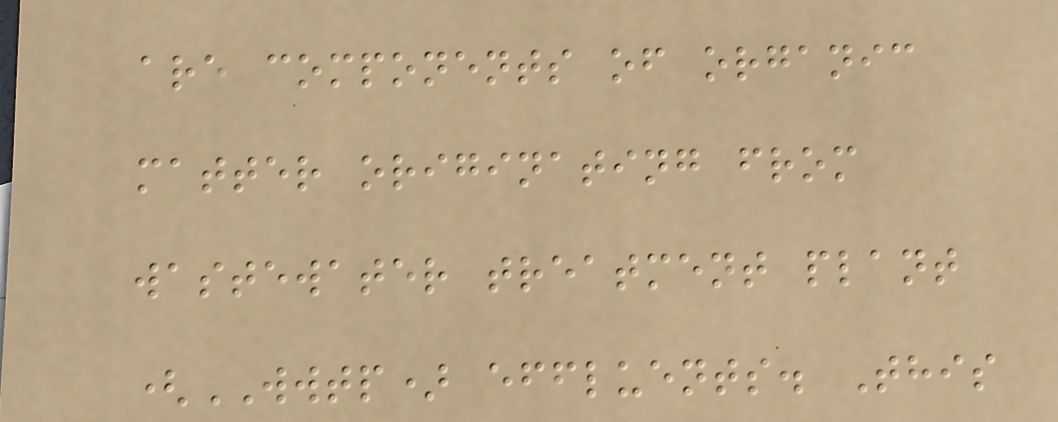are components of organic
matter originating from
wastewater treatment plant
(WWTP) effluents. This
